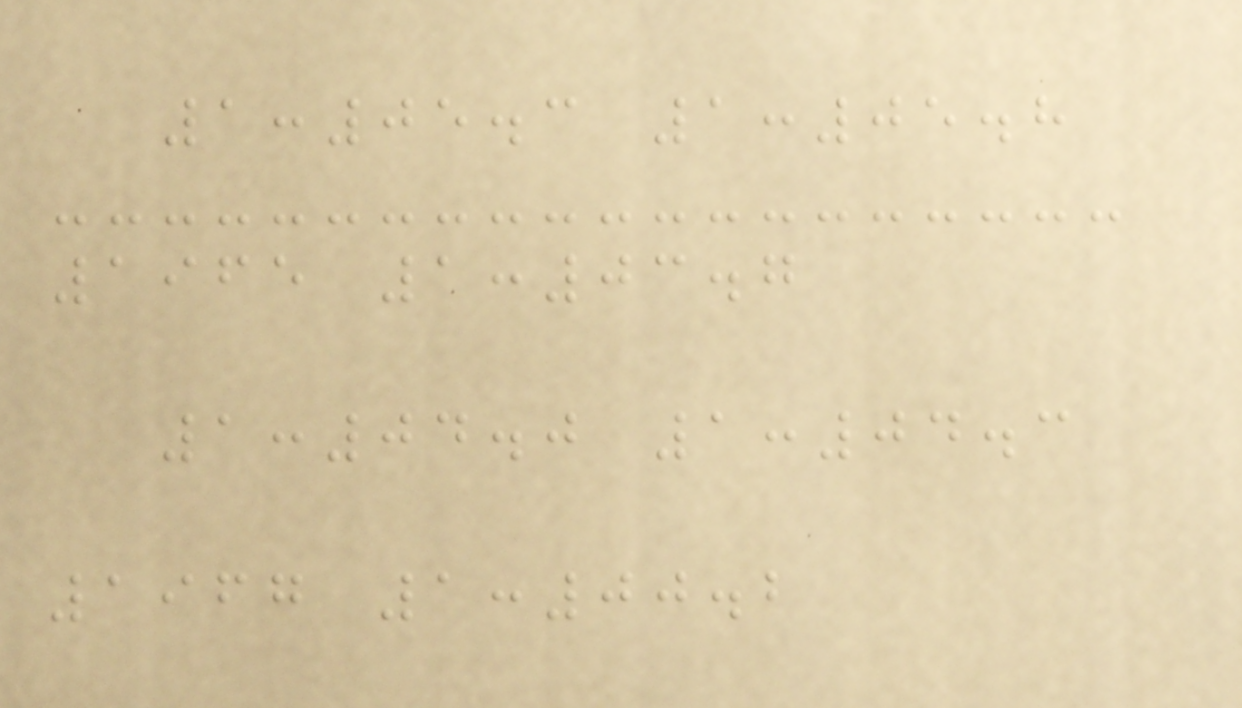1:05.3 1:05.8
1965 1:03.7
1:04.0 1:04.3
1967 1:00.2
